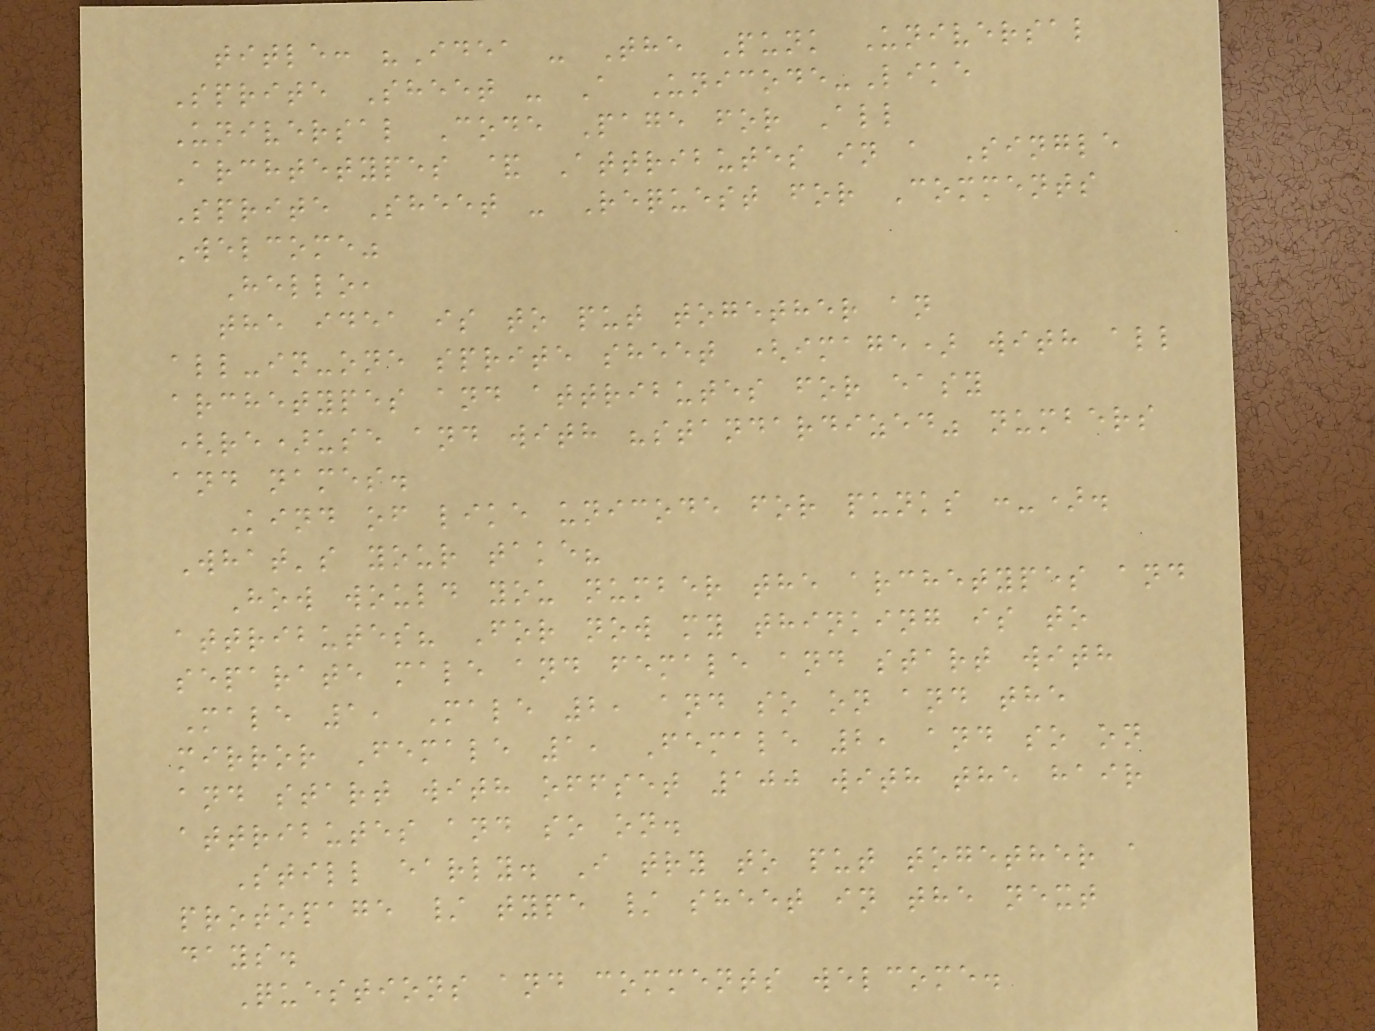title: "Idea - The Punk Universal
Sprite Sheet - A Unicode-Like
Universal Code Page for All
Archtetypes & Attributes in a Single
Sprite Sheet - Request for Comments
Welcome"
Hello,
the idea is to put together an
all-in-one sprite sheet (image) with all
archetypes and attributes for easy
(re)use and with "standardized" numbers
and names.
Kind of like unicode for punks :-).
What's your take?
How would you number the archetypes and
attributes? For now my thinking is to
separate male and female and start with
Male 1, Male 2, and so on and the
mirror Female 1, Female 2, and so on
and start with offset 100 with the hair
attributes and so on.
Still early. I try to put together a
protopage / type / sheet in the next
days.
Questions and comments welcome.
